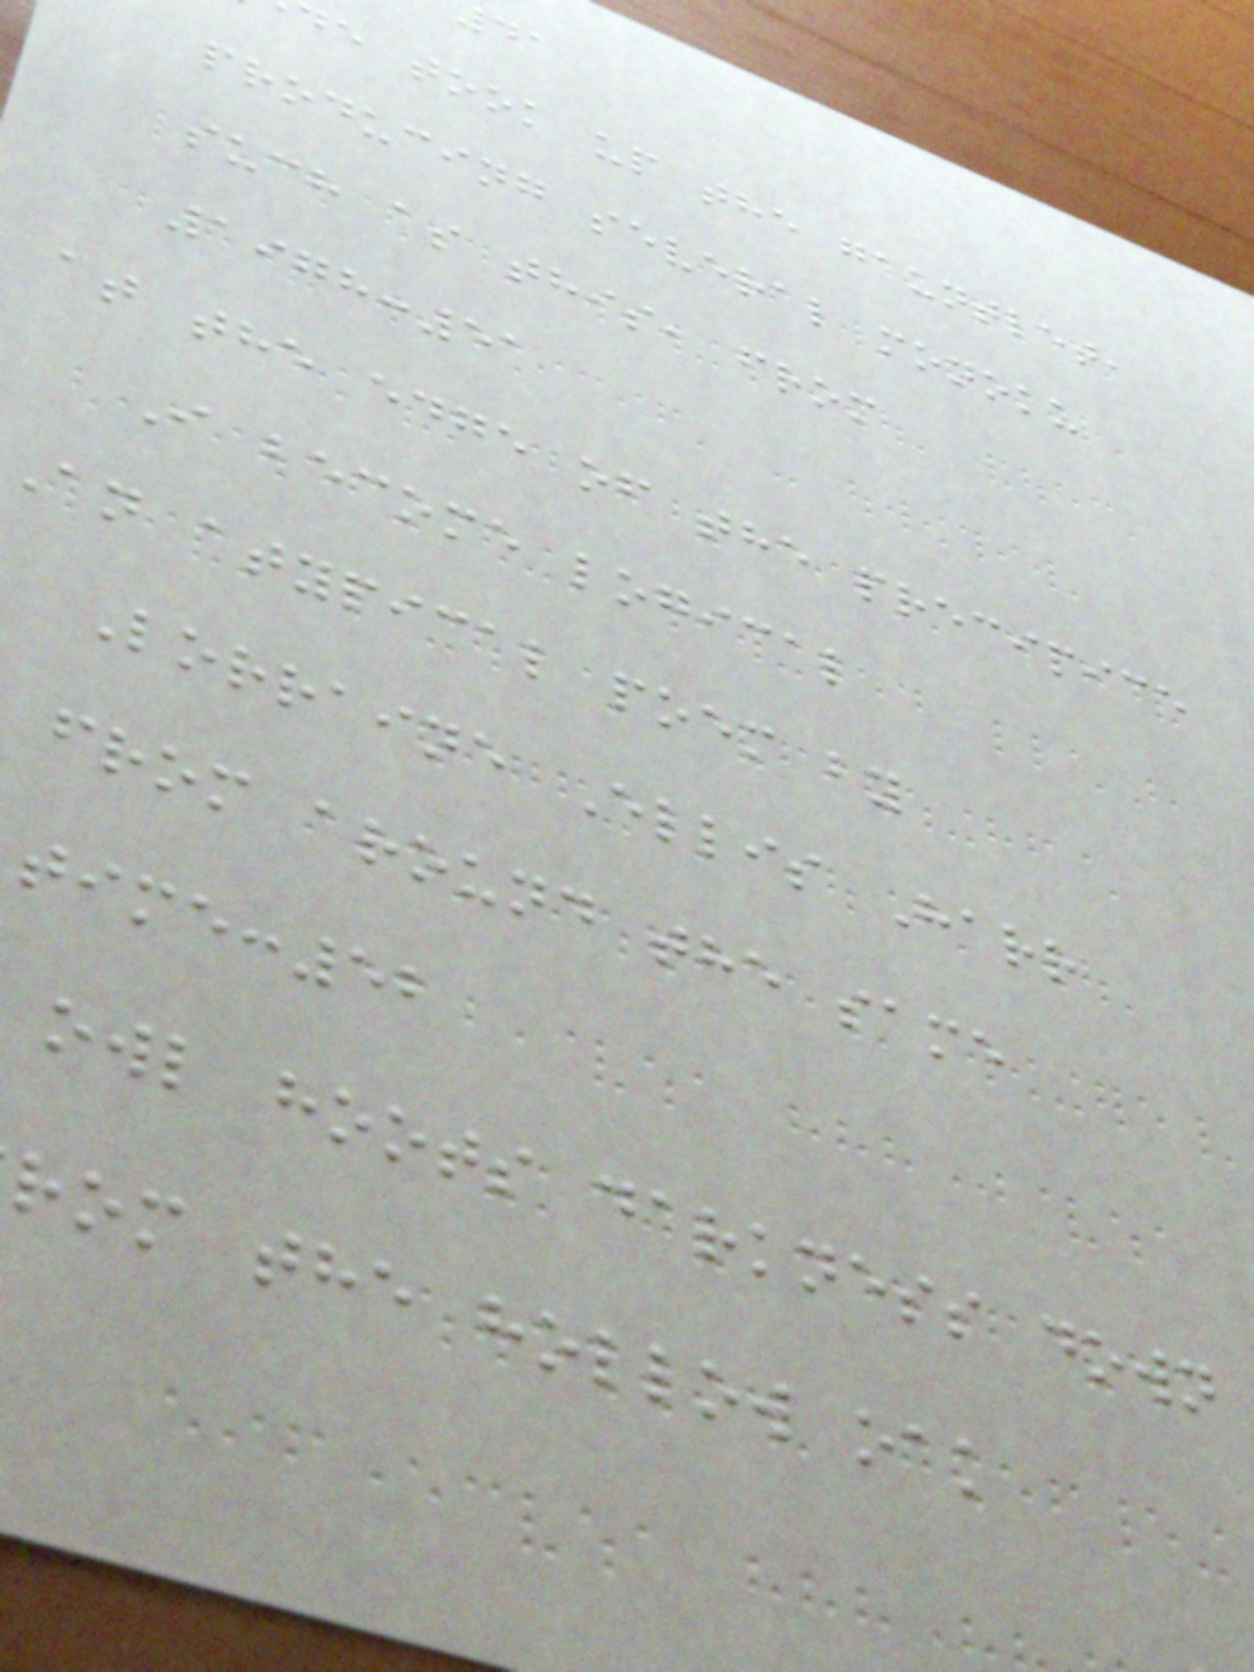de took up the gauntlet,
producing several monoku
such as this, from
1978:51
at the edge of the precipice
I become logical
An atypical poem by
Lorraine Ellis Harr
from around the same
time:52
owl hoots darkness down
rom the hollow oak
